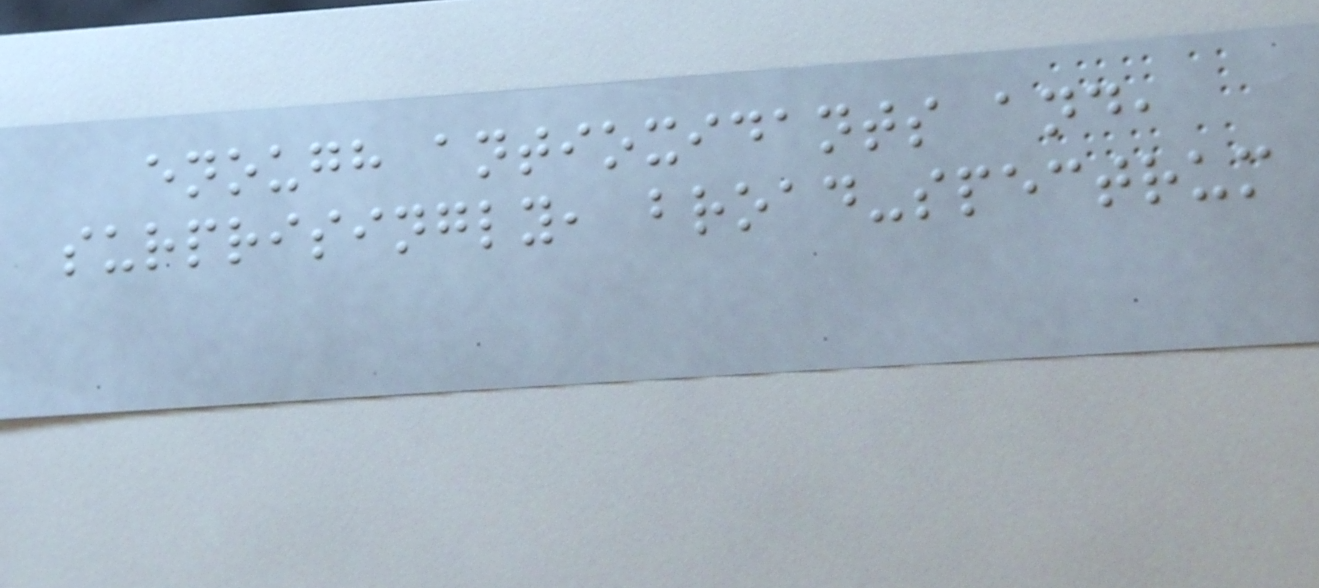enough antioxidants and,
surprisingly, broad-spectrum
